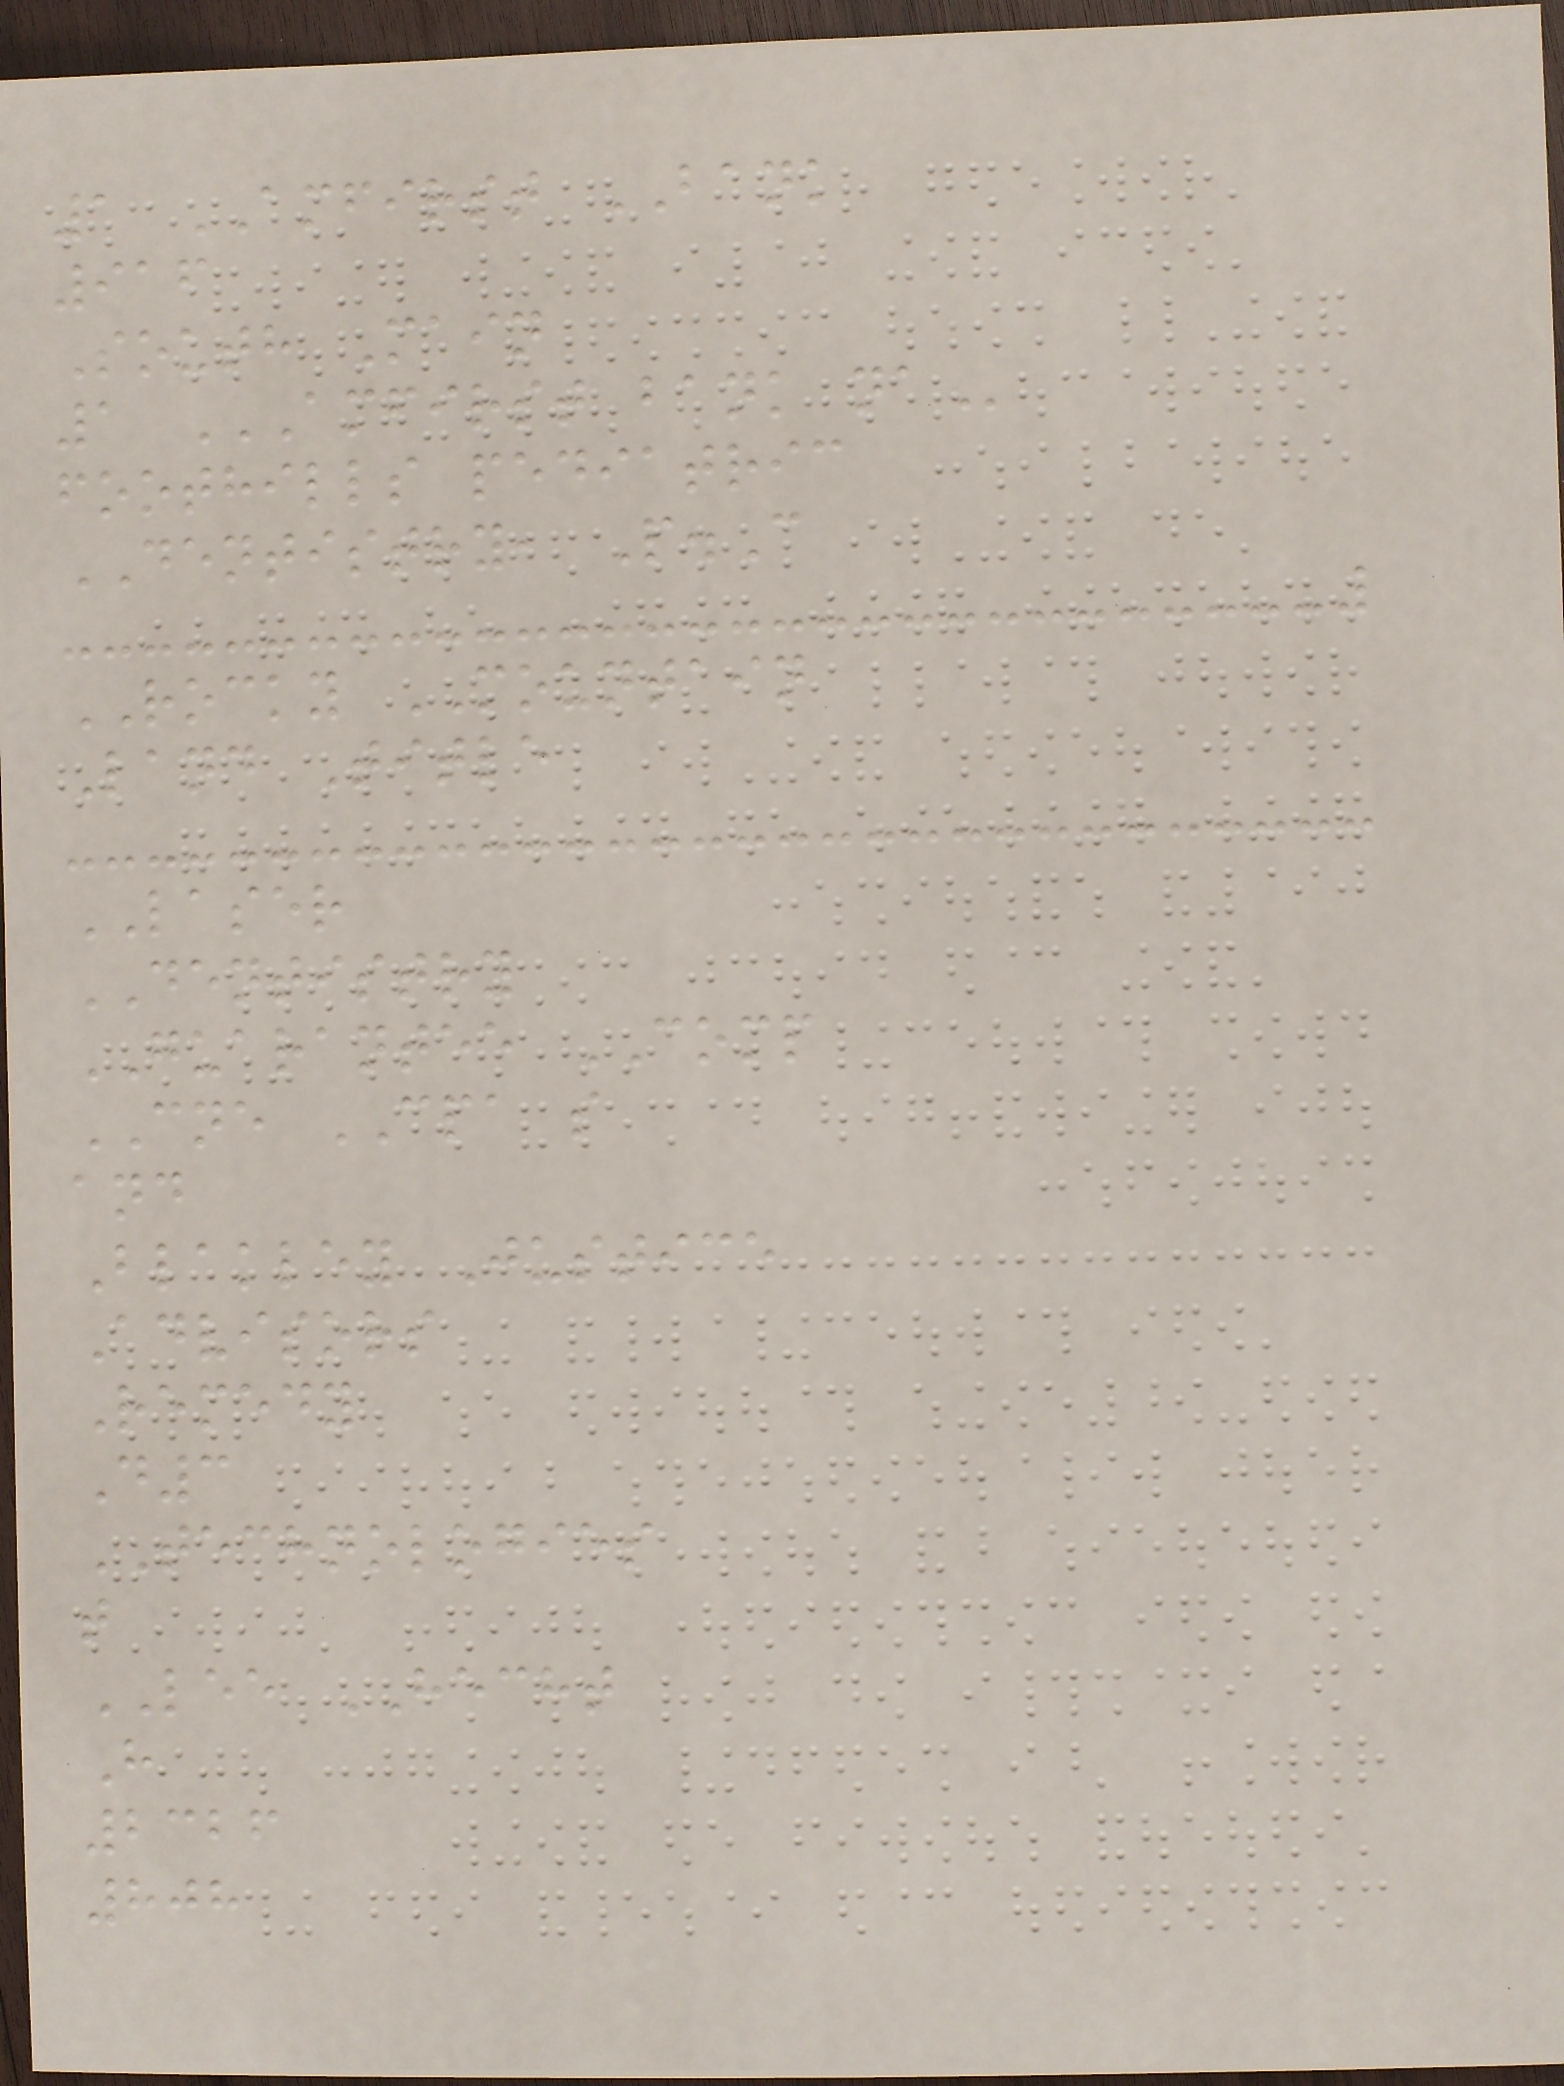1 AMFIRST BANK
916
South Main
1 AMFIRST BANK NA
foothills pediatric
DENTISTRY, P.C
ROCKY MOUNTAIN
Land Title
LASER
DENTISTRY
GUARANTEE COMP
CNE CPA s
and
Blakley Justice
Advisors
Remedy
D3
TECHNOLOGIES
t
LEE HECHT
H
2326
808
